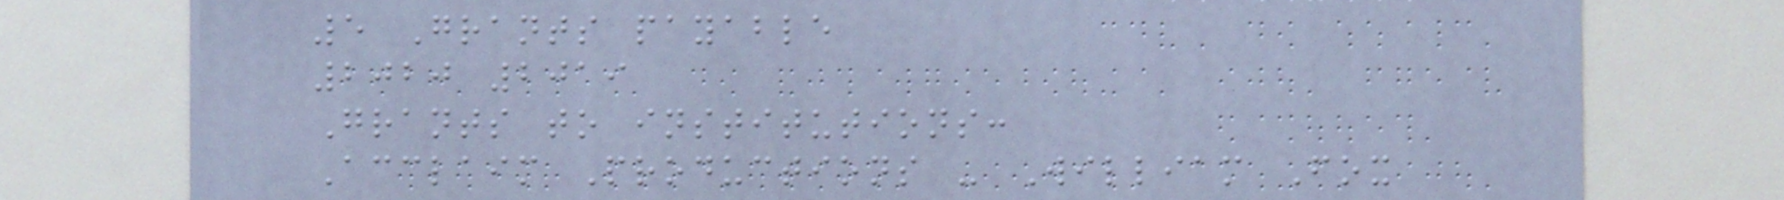5 Grants payable
2020 2019
Grants to institutions:
Acclaim Productions - William Fox
